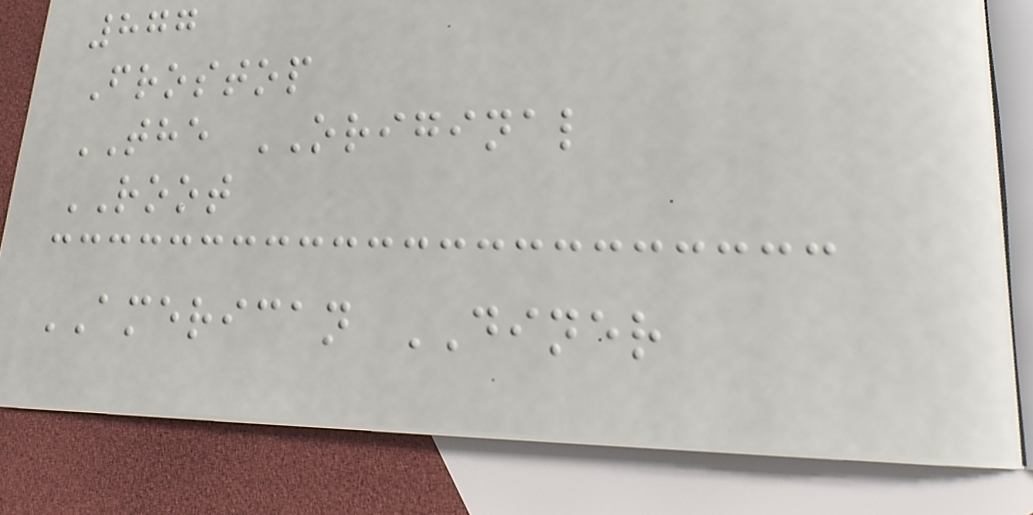877
Frostop
THE ORIGINAL
ROOT
AMERICAN DINER
